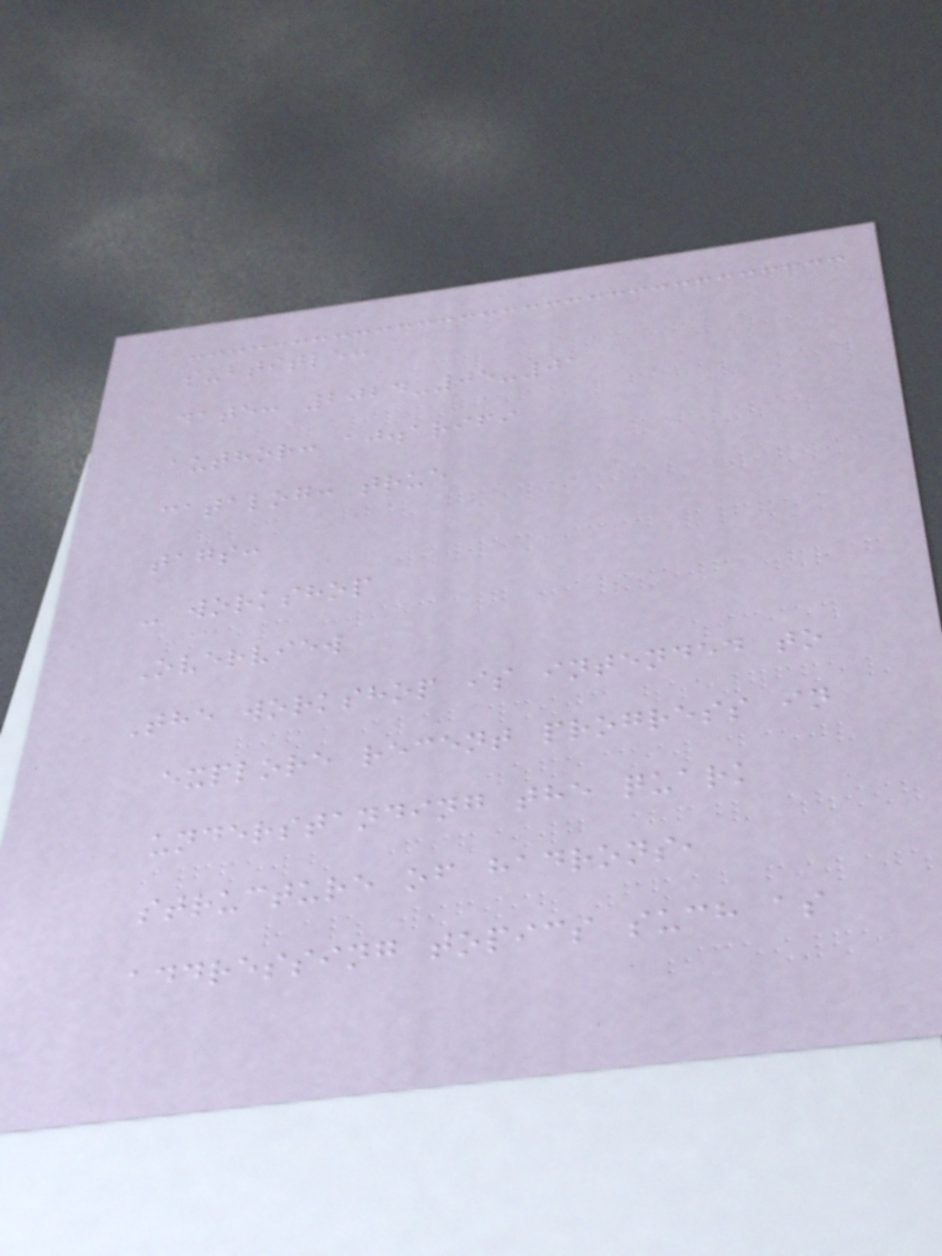subtitle:
date: 2024-05-01
author: aj.arifi
catalog: true
tags:
- workshop
Overview
The workshop is intended to
explore recent progress in
understanding the quark
structure of hadrons,
addressing topics such as
